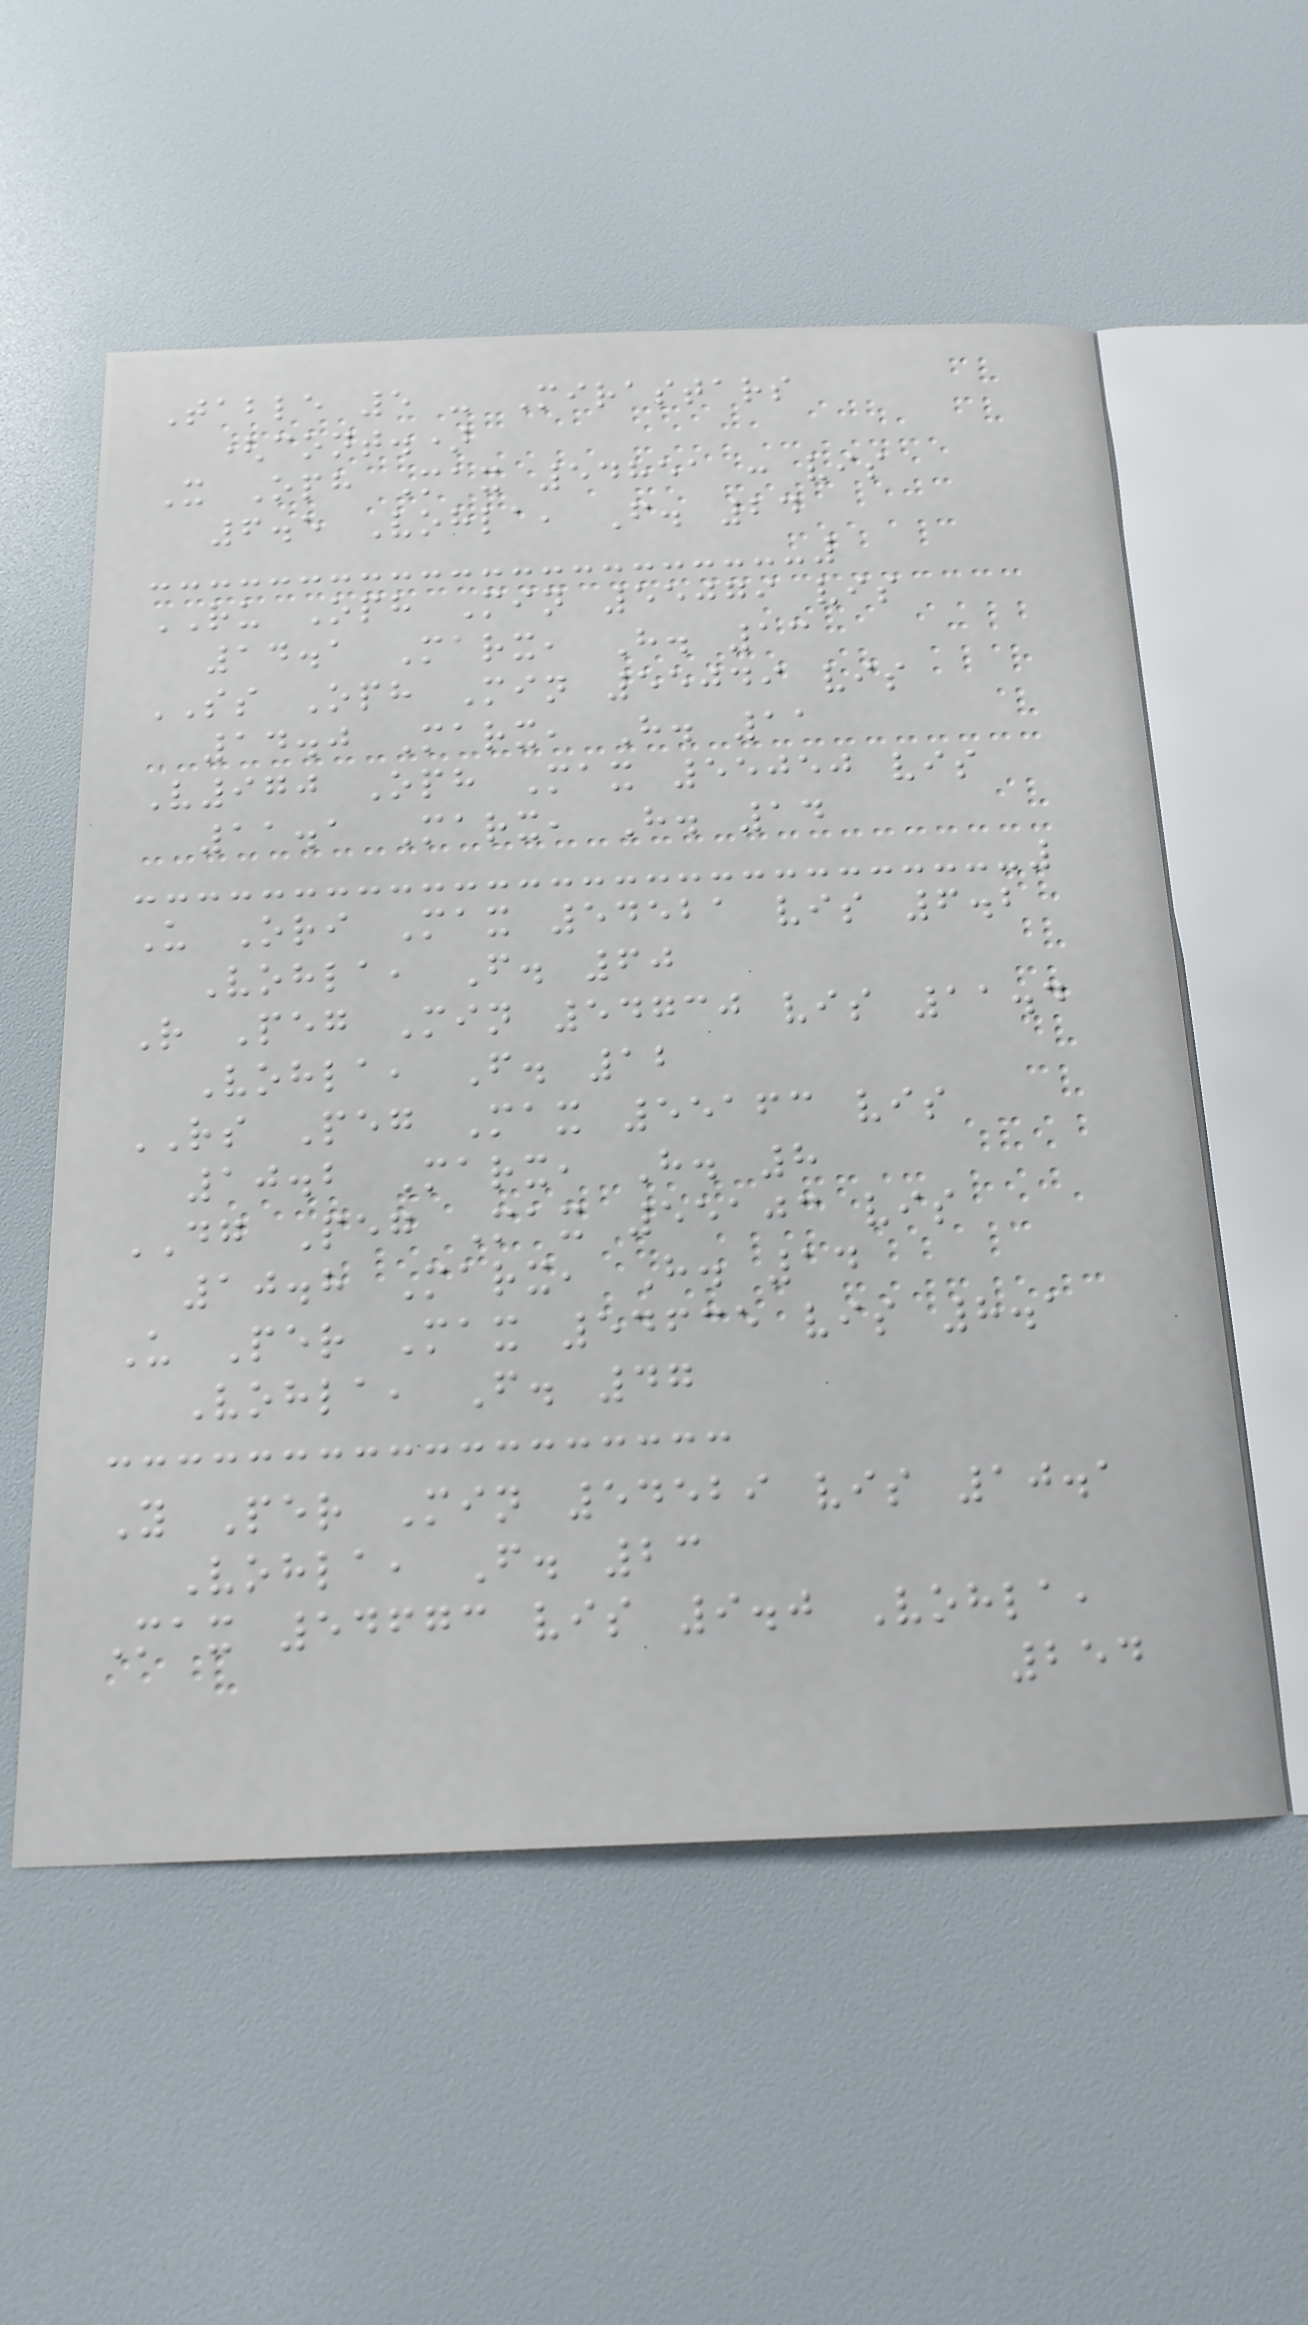Table 5 - Mirastars
(cont.)
X Oph Max 54851 : vis
6.5 Vohla, F. 24
RU Oph Min 55079 vis
14.1 Marx, H. 13
SS Oph Min 55049 vis
14.0 Marx, H. 11
V970 Oph Max 55050 vis
11.1 Marx, H. 14
U Ori Max 54521 vis 6.2
Vohla, F. 60
R Peg Min 54730 vis 11.4
Vohla, F. 12
RS Peg Max 55163 vis
10.2 Marx, H. 8
DG Peg Max 55103 vis
10.8 Marx, H. 14
U Per Max 54635 vis 8.1
Vohla, F. 47
Y Per Min 54529 vis 10.1
Vohla, F. 23
Max 54673 vis 9.0 Vohla,
254
